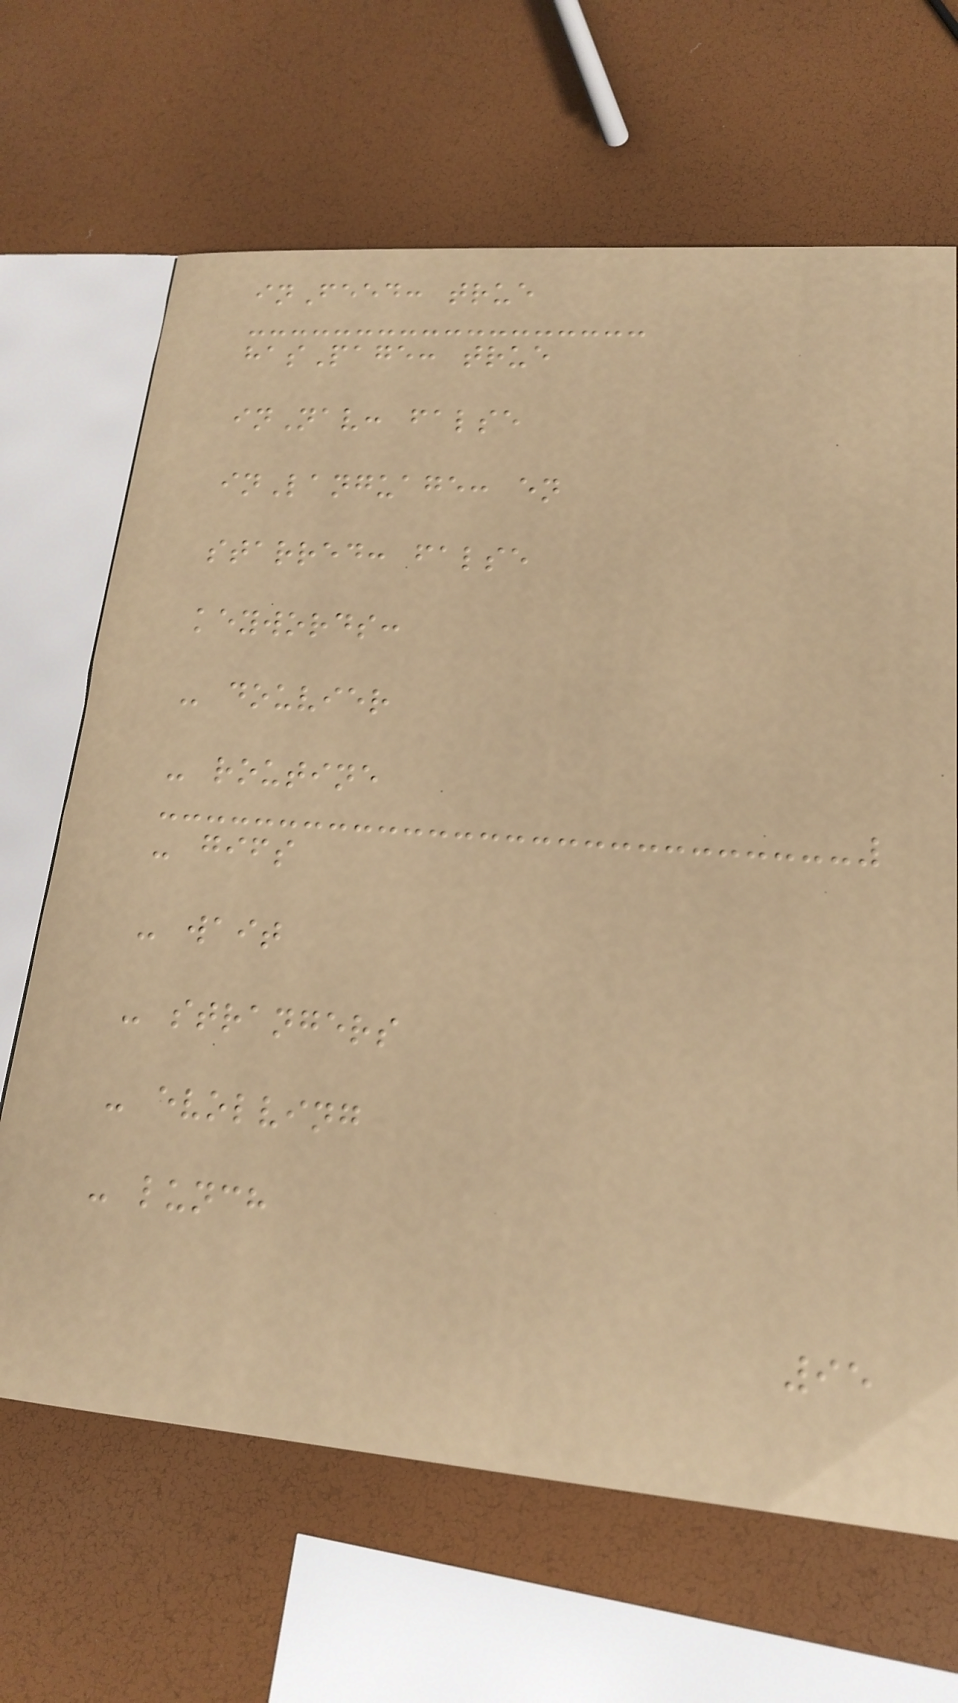inFeed: true
hasPage: true
inNav: false
inLanguage: en
starred: false
keywords:
- douvier
- routine
- gifs
- wait
- strangers
- evolving
- lunch
95
